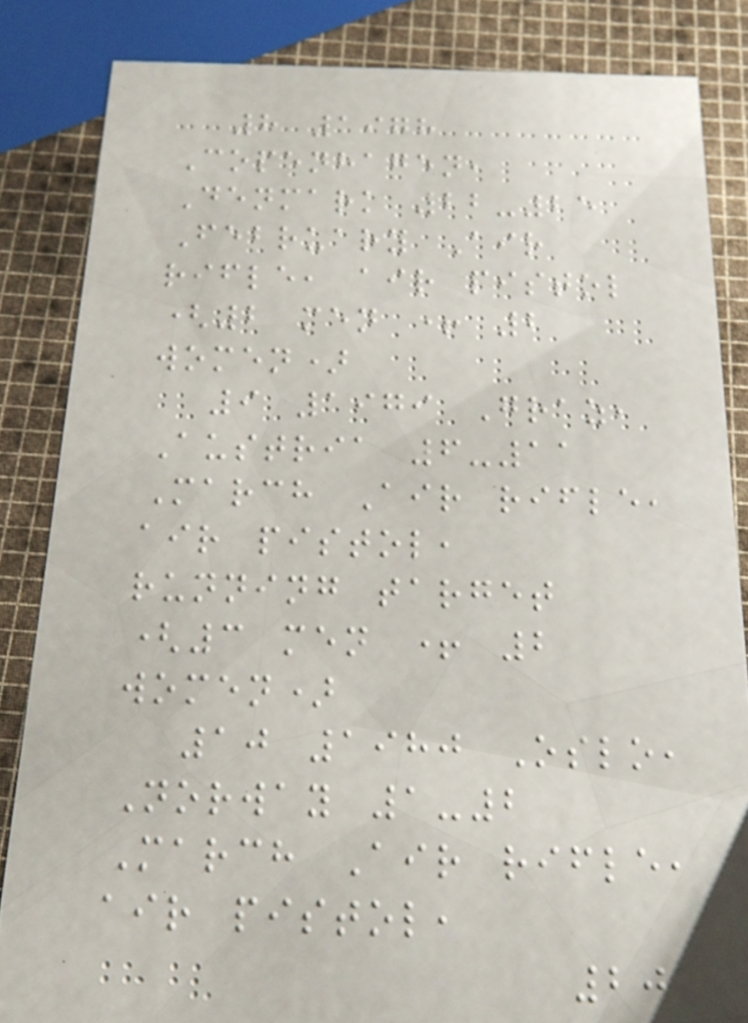8 1978
Copenhagen,
Denmark 22-25
February Air
rifle, air pistol
(2 men + 2
women)
9 1979 Graz,
Austria 6-11
March Air rifle,
air pistol,
running target
(3 men + 2
women)
10 1980 Oslo,
Norway 1-2
March Air rifle,
air pistol,
201
